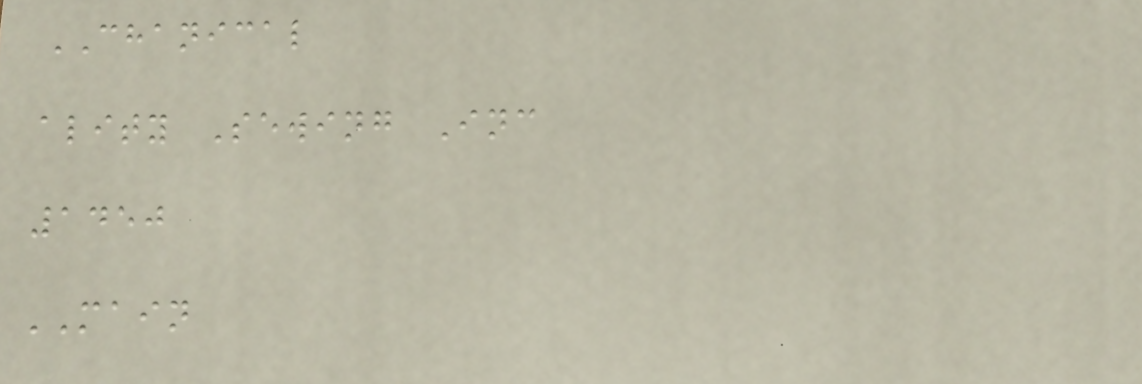CHANICAL
ality Sewing Inc
1450
MAIN
